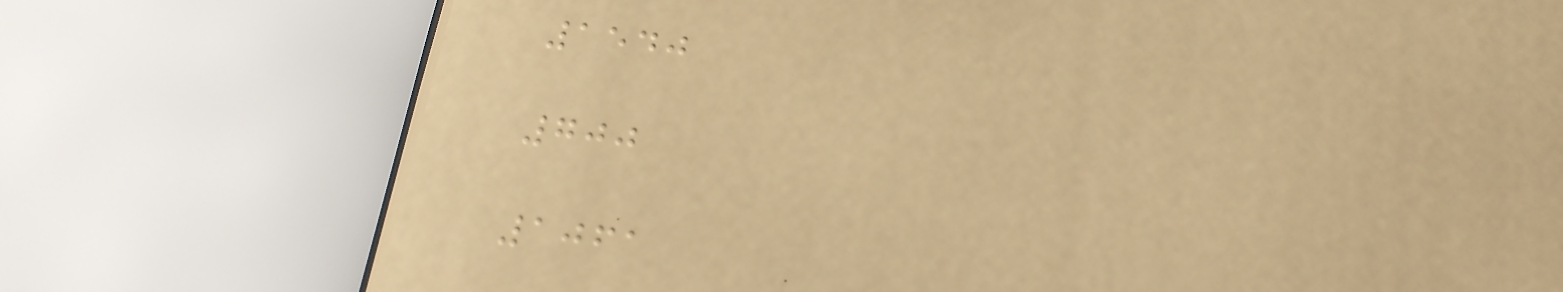1540
700
1061
